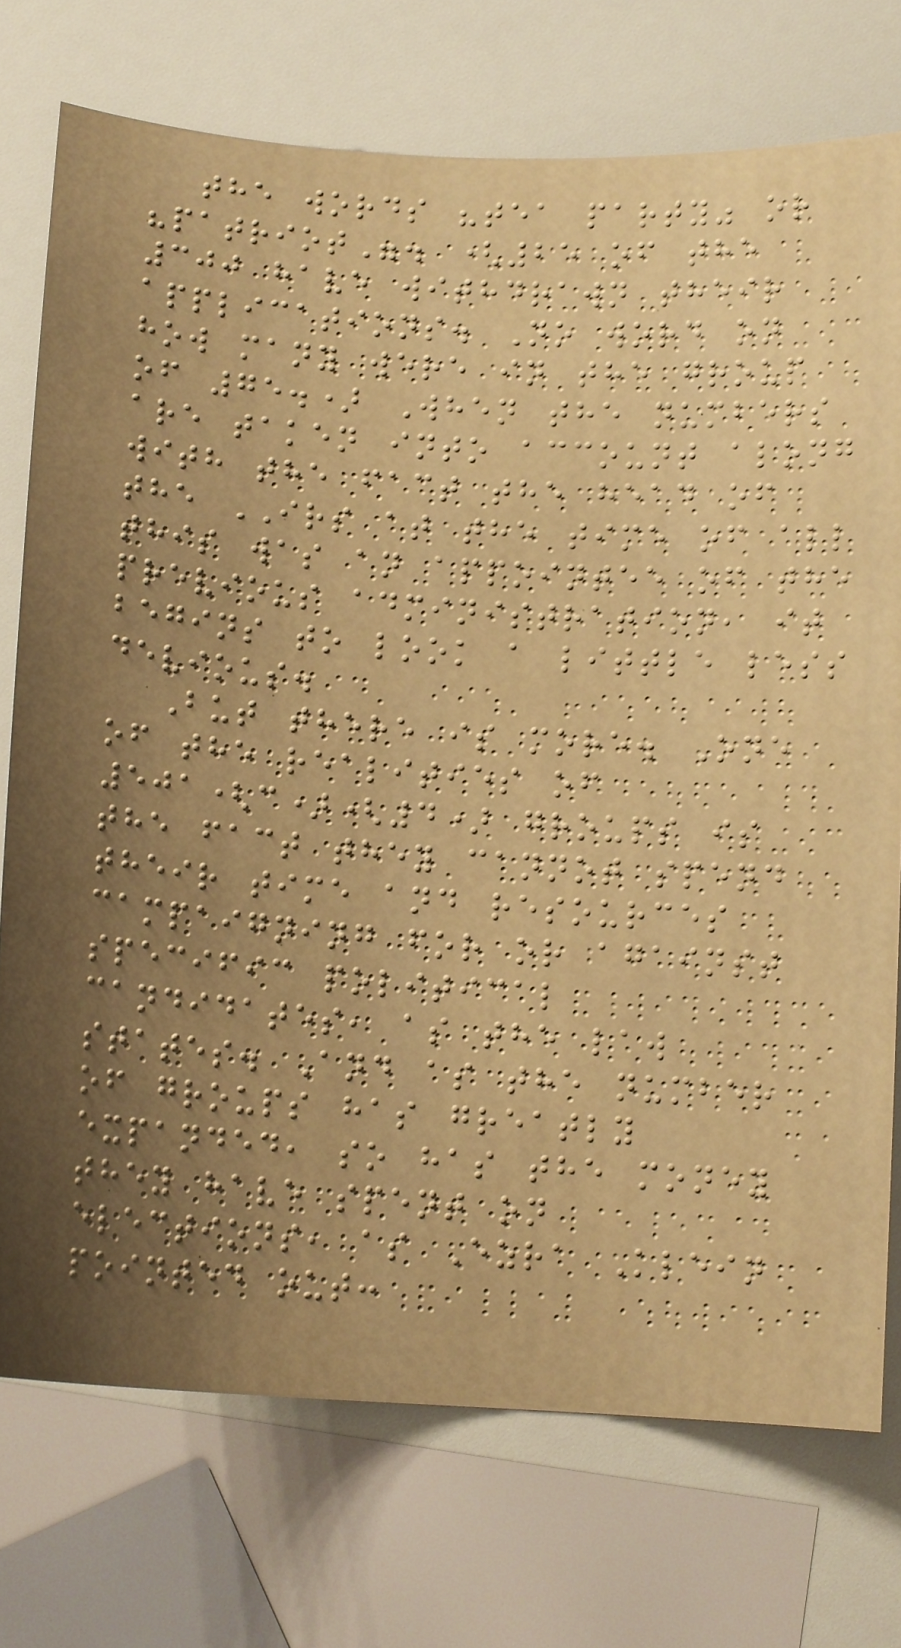the words "tea party" or
"patriot". (25 of the
300 have withdrawn their
applications. No word on
how many were in the group
of 75.) When the numbers
are taken into account along
with the fact the head of
the IRS at the time of all
this was an appointee of the
previous administration, it
begins to look a little less
devious.
But there is more. One
of the realities of
501(c)(4) groups is
the fact they cannot spend
their time and resources
campaigning for or against
specific political
candidates, as the law
states. And as the number
of groups has greatly
expanded, so has the money
they have spent on
elections, as Ezra Klein
pointed out:
